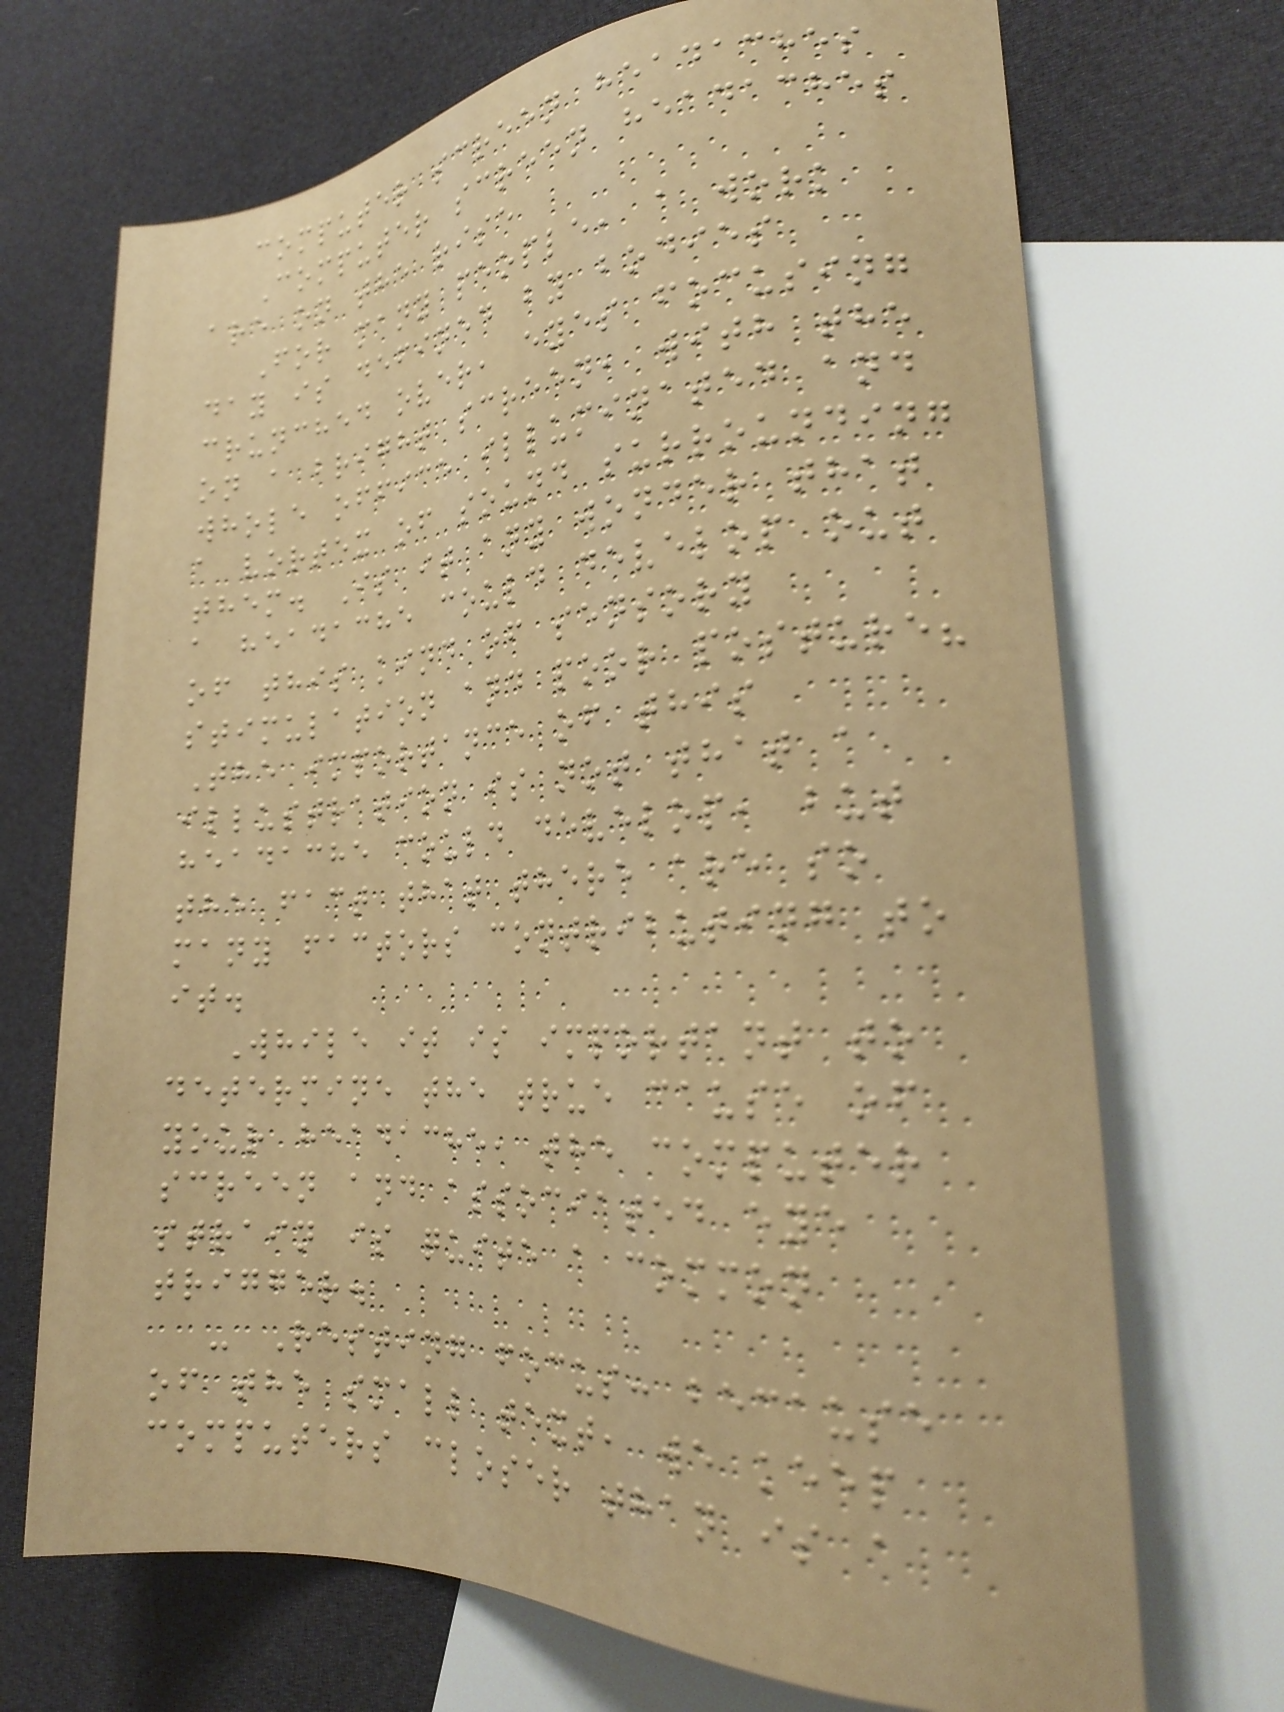computer screen headaches
Computer screen headaches
are on the rise
For many people, a work
day is defined by bodies
crunched over, eyes focusing
on a bright screen, with the
whole office illuminated and
a vortex of sound surrounding
them. Is it any wonder that
a headache could develop out
of this kind of sensory
stimulation and poor posture?
The importance of this
illustration is not that a
headache could develop, but
the fact that there are so
many factors contributing to
it.
While it is important to
determine the true cause of
your headache, the computer
screen and associated eye
strain is quite a common
trigger.
- Resting focus: because
of the small text, we keep
computers closer than is a
